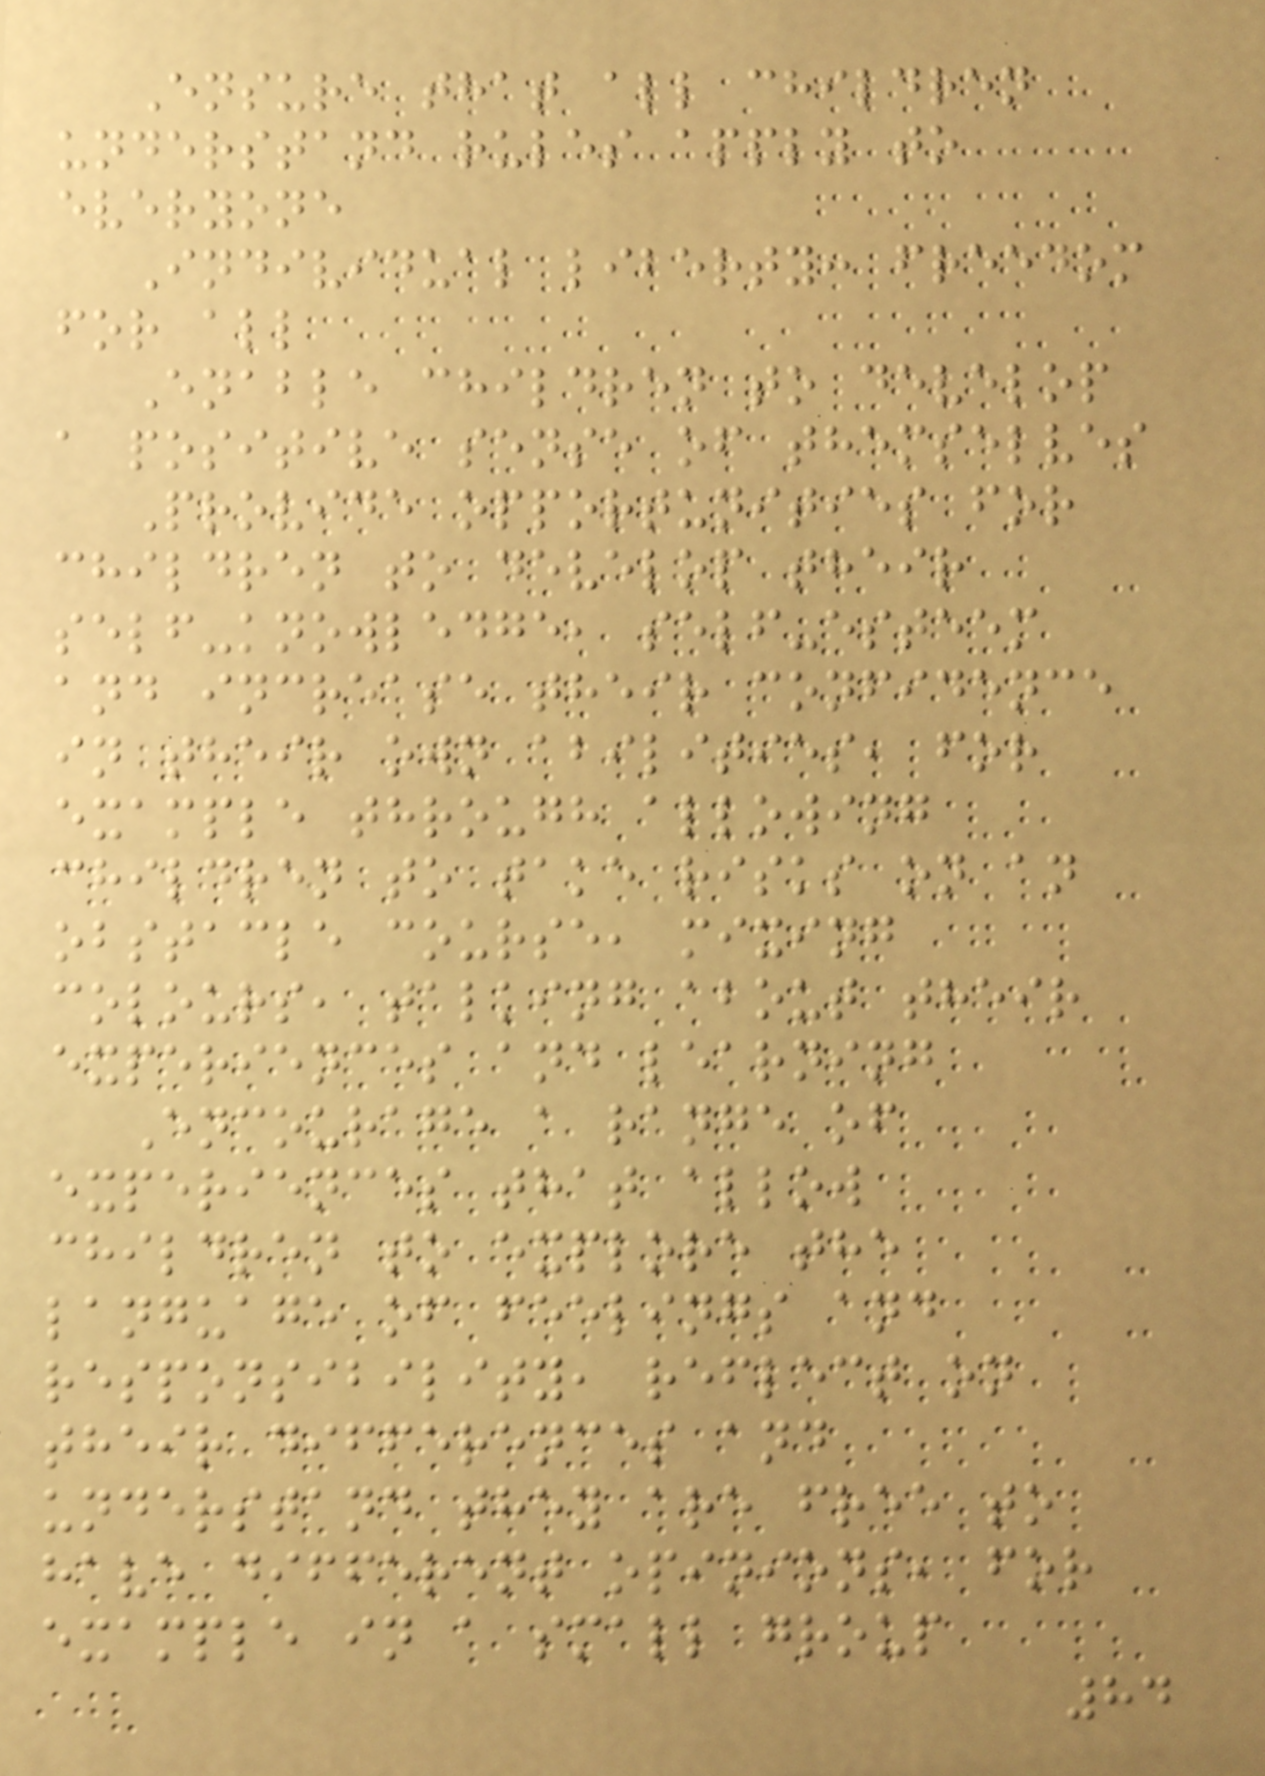Ensure that all children
understand rules apply to
everyone
Individual liberty: freedom
for all
Enable children to develop
a positive sense of themselves
Provide opportunities for
children to develop their
self-knowledge, self-esteem
and increase their confidence
in their own abilities, for
example through allowing
children to take risks on an
obstacle course, mixing
colours, talking about their
experiences and learning
Encourage a range of
experiences that allow
children to explore the
language of feelings and
responsibility, reflect on
their differences and
understand they are free to
have different opinions, for
example in a small group
84
